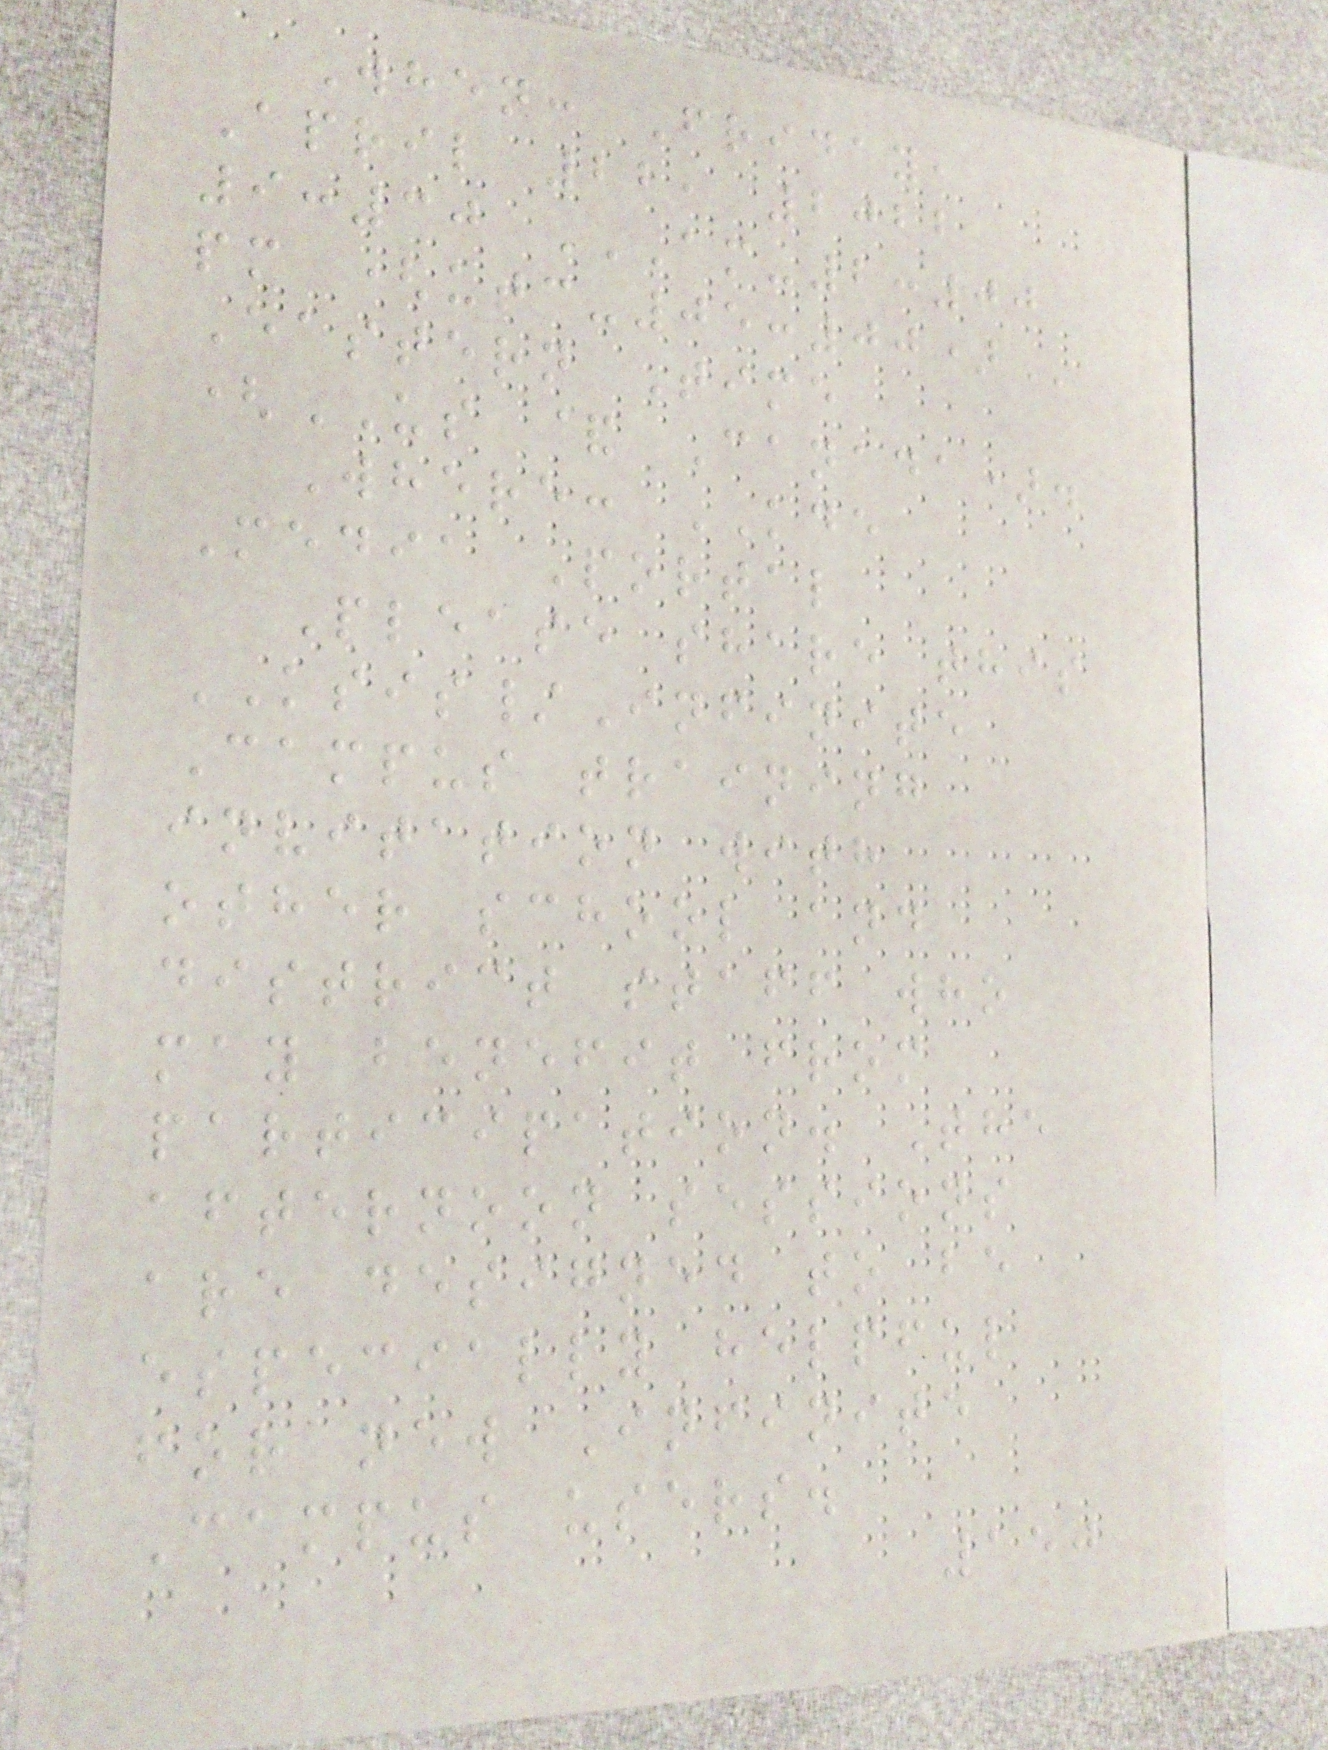When: Friday,
April 22, 2022
9:30 AM-2:00
PM (UTC-05:00)
Eastern Time
(US & Canada).
Where: KDE
Media Portal
Please share this
KSIS/Infinite
Campus training
invitation with
other school and
district staff who
may benefit from
participation. The
afternoon sessions
are designed to be
especially helpful
for new Infinite
Campus users.
150
